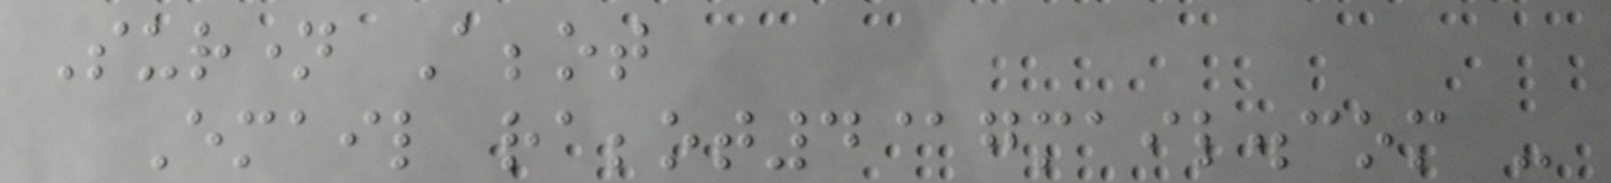Surname Abbot
Email rabbot4@gmail.com -
